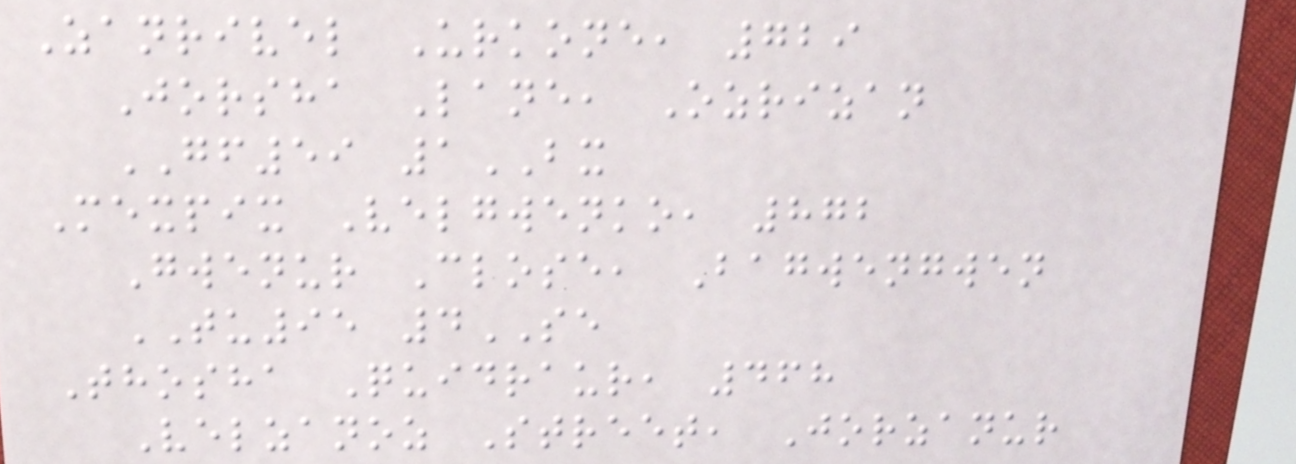Zanrivel Urkone, 729
Jorsha Lane, Ozrizan
GF59 1BX
Mexpix Velgwenko, 872
Gwenur Close, Bagwengwen
TU95 4SE
Thosha Quidraur, 468
Velzanoz Street, Jorzanur
